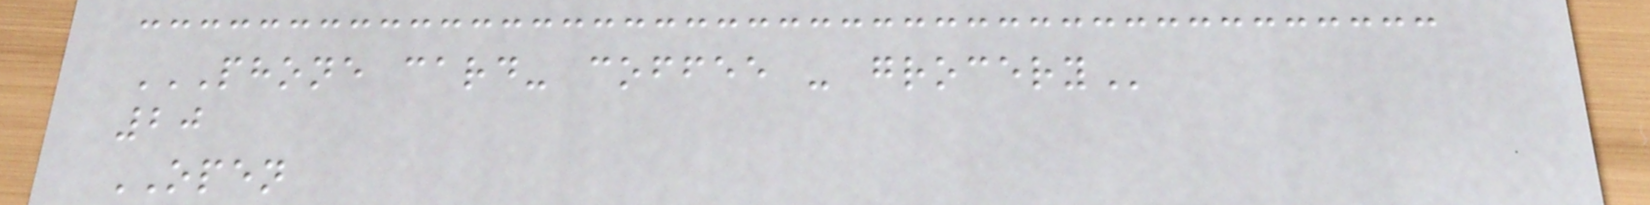PHONE CARD- COFFEE - GROCERY
20
OPEN
